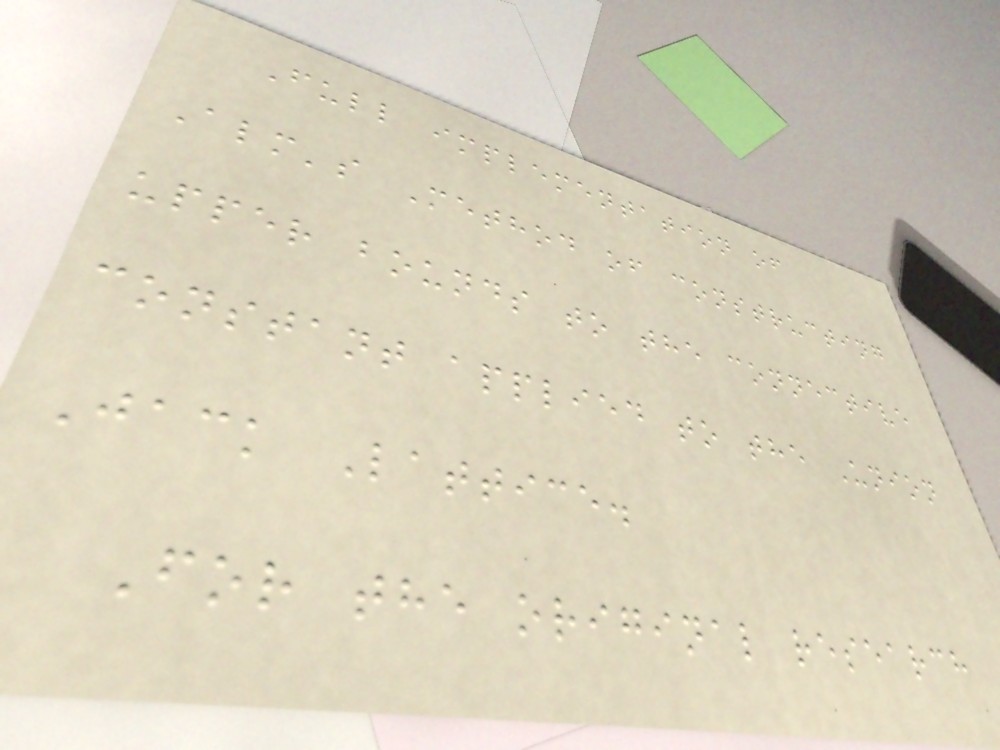Full implementation of
Alm's Method of constructing
upper bounds to the connective
constant applied to the Union
Jack Lattice.
For the original research
